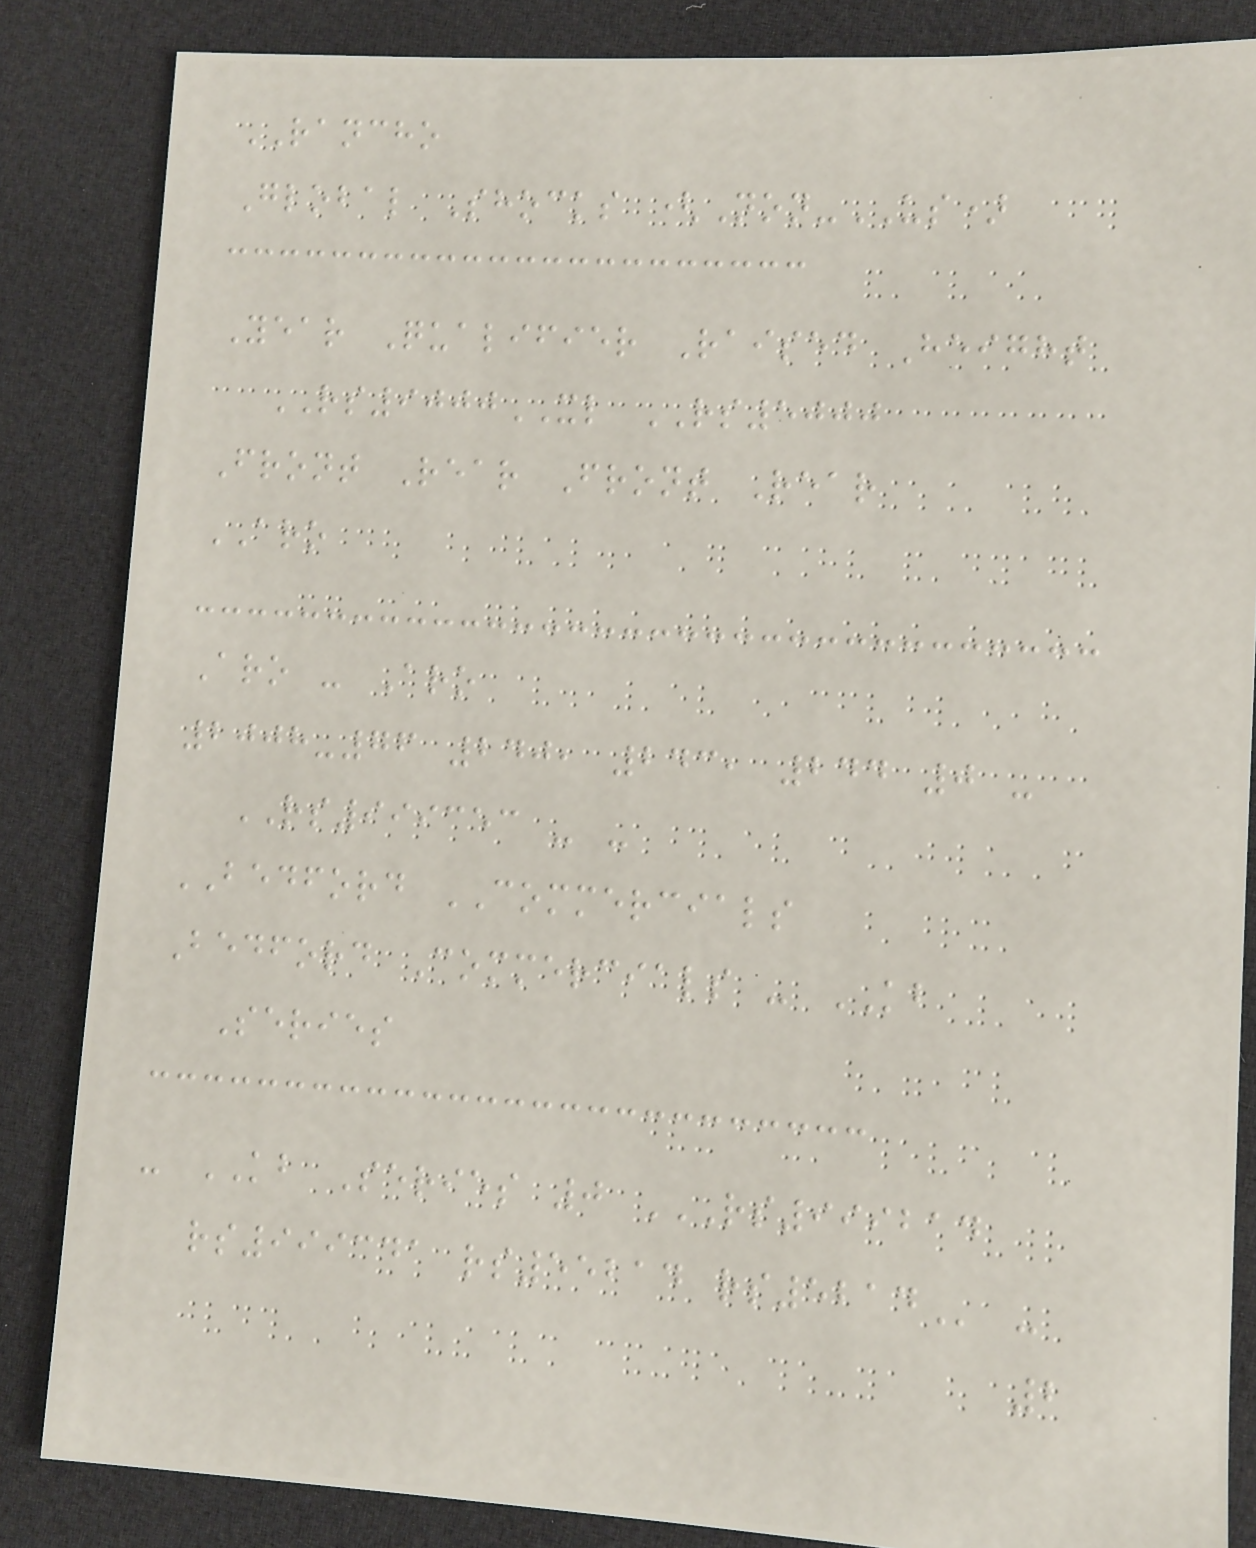RANCHO
Global Shocks (Non-US)
Year Qualifier Raised Height
RS9000XL RS5000
Front Rear Front Rear
ARO
Aro - Aro
2008-76 240, 243, 244 0 -
RS999353 - -
BEDFORD COMMERCIALS
Bedford Commercials - KB
Series
- KB Series 0 RS999214
RS999341 RS55214 RS5214 -
2
